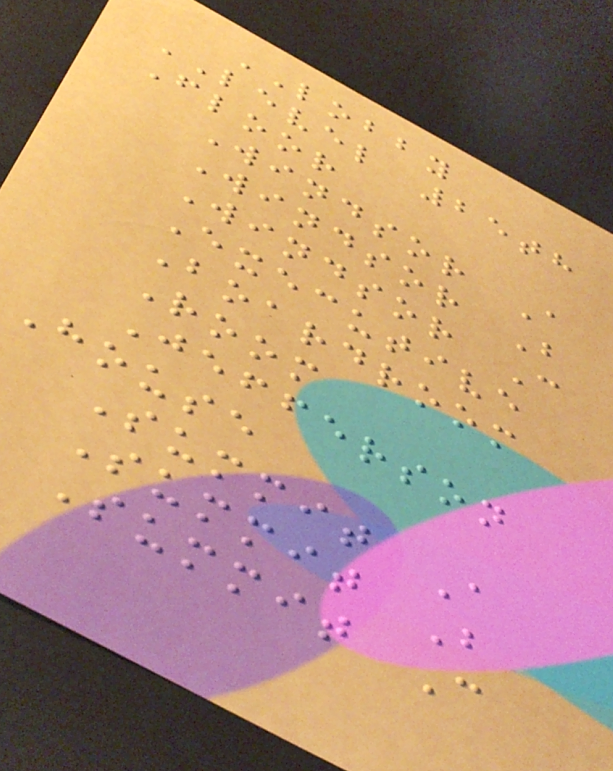LOBBY
LEVEL 25th
Floor
Windsor A
Windsor B
Windsor C
Executive
Boardroom
Room
Jefferson
House
Summit A
Summit B
Summit C
